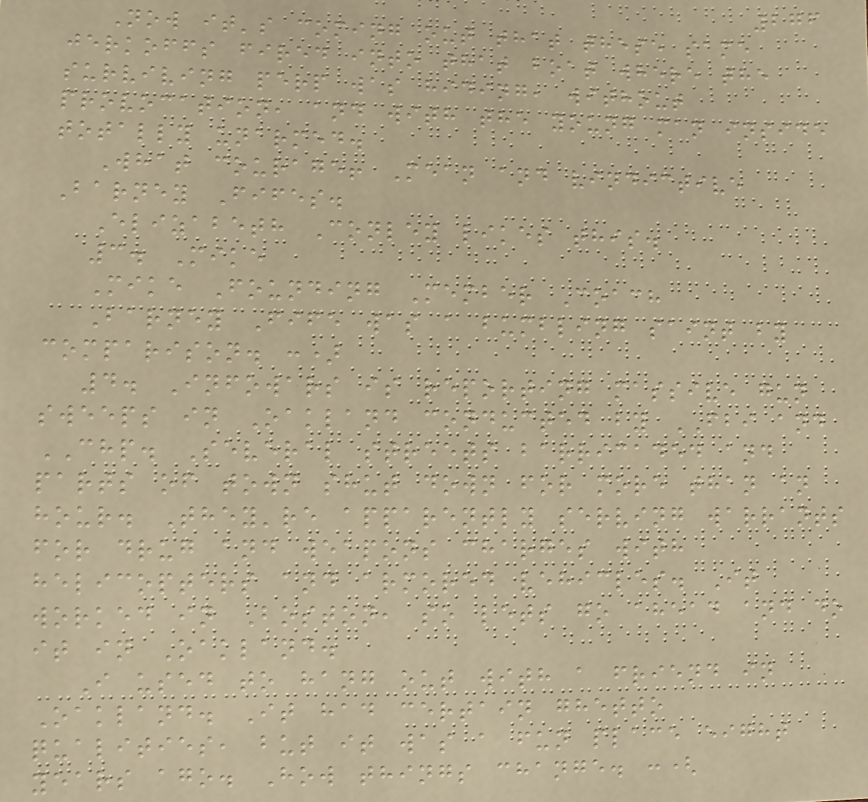276
Now it's coming out that these same
jerkoffs fired into that boat where the
surviving perp was hiding, without
provocation, and with the young man inside
totally unarmed.
What courage! Mean and vindictive
Barney Fifes.
Elizabeth Conley likes this.
3. Mike
Mike Founding Member Coach
Barney Fife was a bumbling saint by
comparison. :)
4. Infowars is reporting massive gun
sweeps in Oakland conducted by FBI and
CHP. Several streets barricaded and
parts of town shut down for more than an
hour. They're apparently serving warrants
for drug and weapons charges with
helicopters and armored vehicles. It
worked in Boston, so lets go ahead and do
it in Oakland.
I used to hang out with a friend in
Oakland. It had certain ghetto
qualities, but it was a fun place eight
years ago. How things change. :(
